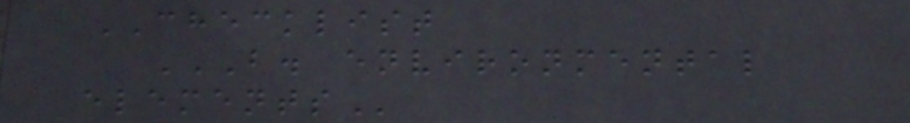CHECKLIST
B. ENVIRONMENTAL
ELEMENTS
